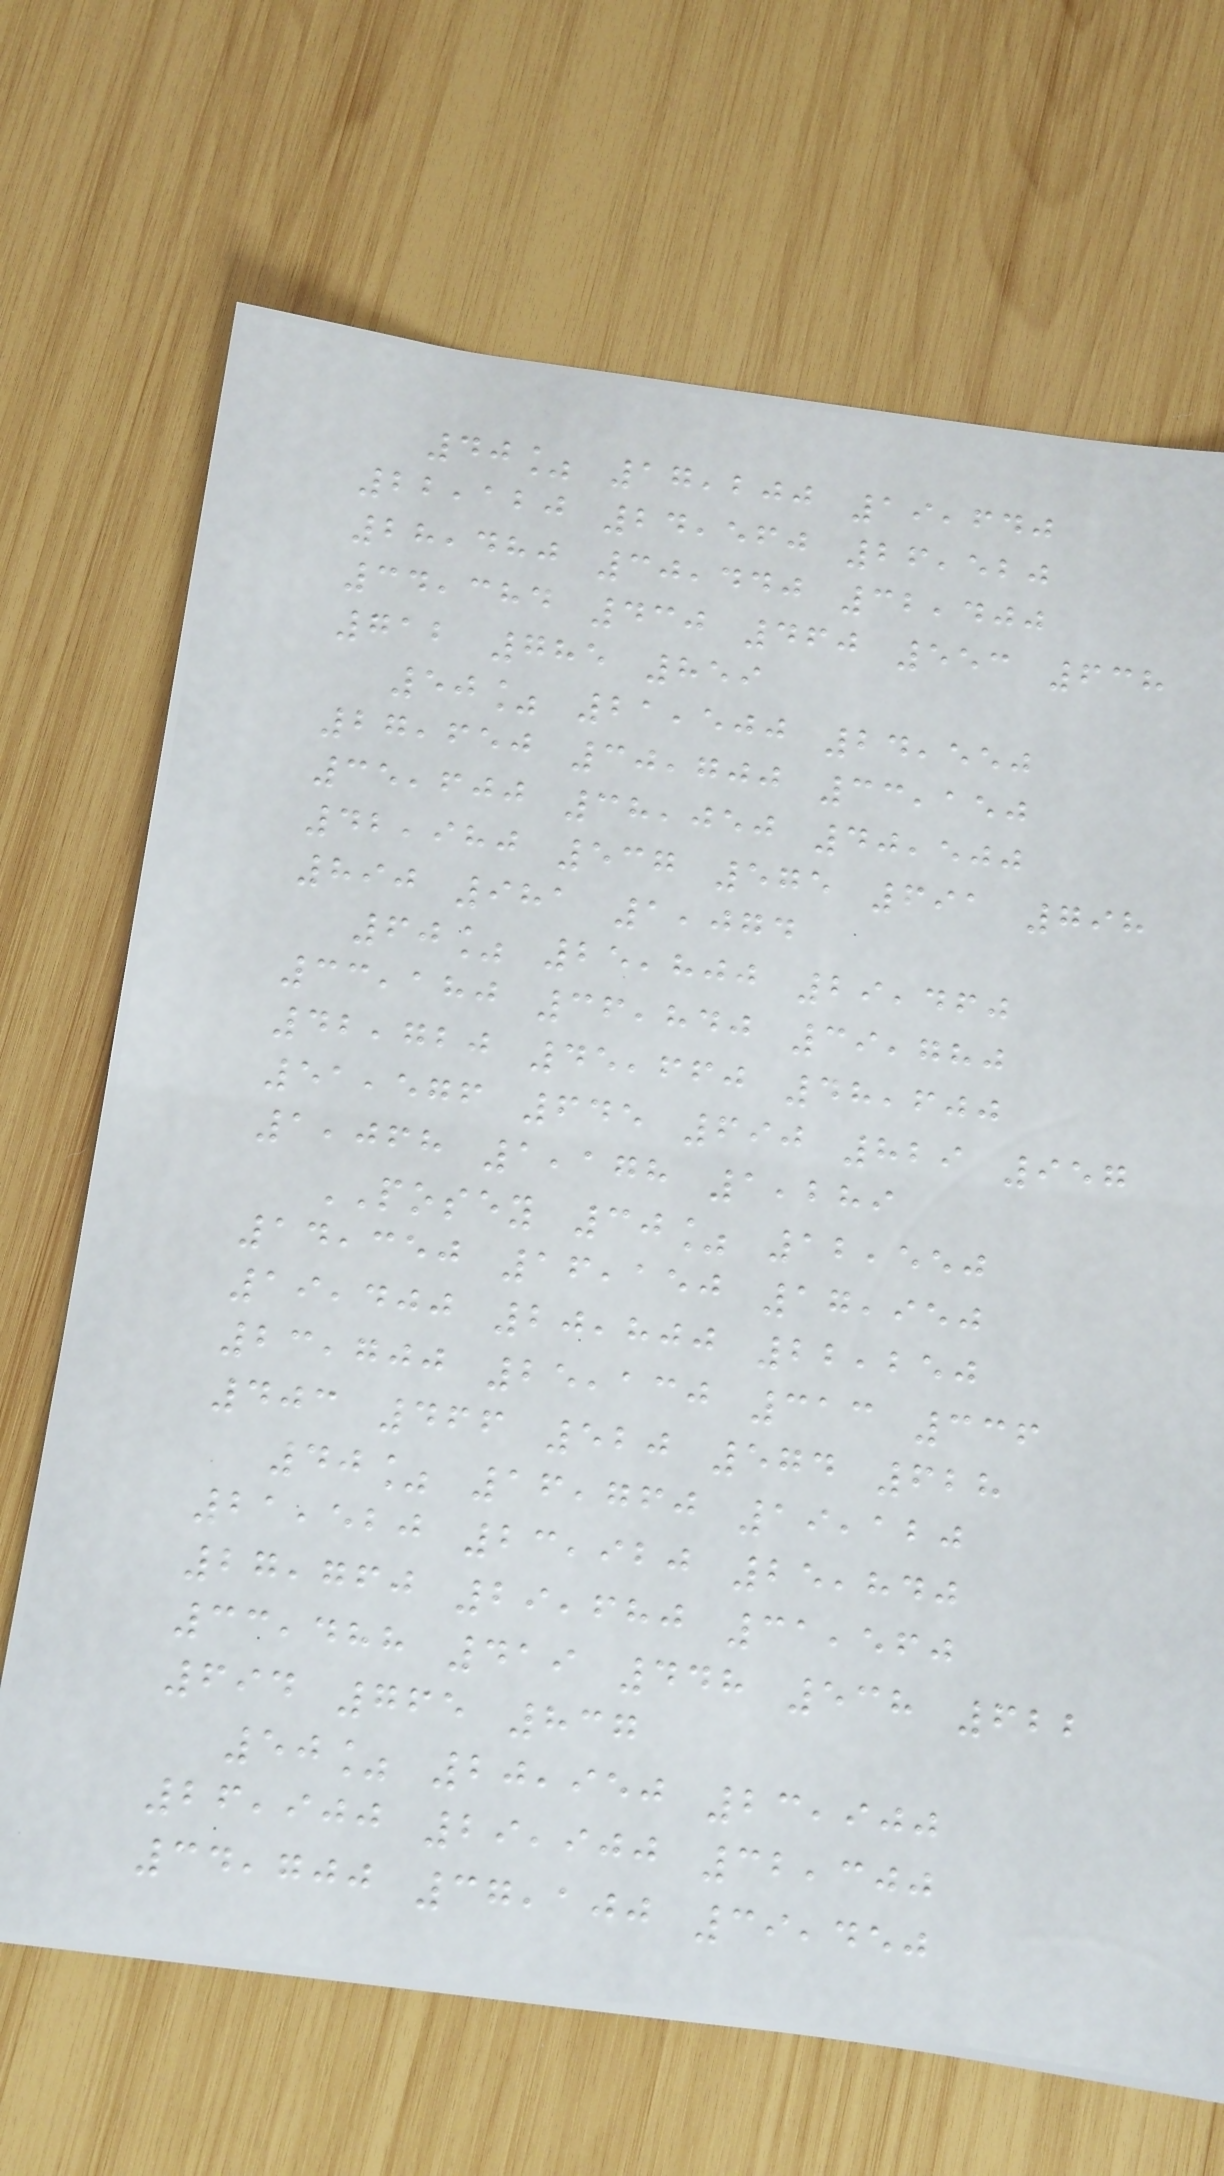40% 17,200 19,640
22,120 24,560 26,520
28,480 30,440 32,400
34,384 430 460 553 638
712 785 859
50% 21,500 24,550
27,650 30,700 33,150
35,600 38,050 40,500
42,980 537 575 691 798
890 981 1,074
60% 25,800 29,460
33,180 36,840 39,780
42,720 45,660 48,600
51,576 645 690 829 957
1,068 1,178 1,289
POSEY 30% 12,550
14,350 16,150 17,950
19,400 20,800 22,250
23,700 25,130 313 336
403 466 520 574 628
40% 16,760 19,120
21,520 23,920 25,840
27,760 29,680 31,560
33,488 419 448 538 622
694 765 837
50% 20,950 23,900
26,900 29,900 32,300
34,700 37,100 39,450
